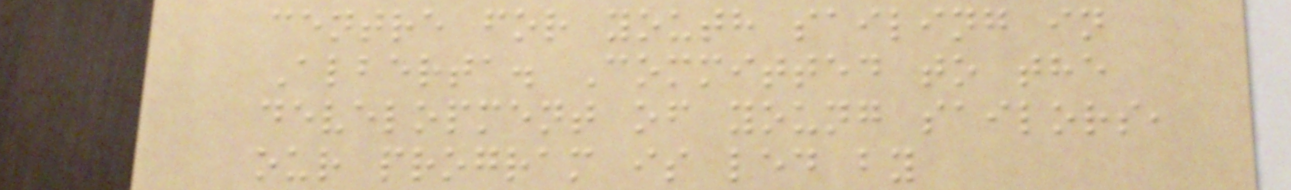centre for youth sailing in
Alberta. Committed to the
development of young sailors,
our program is led by
